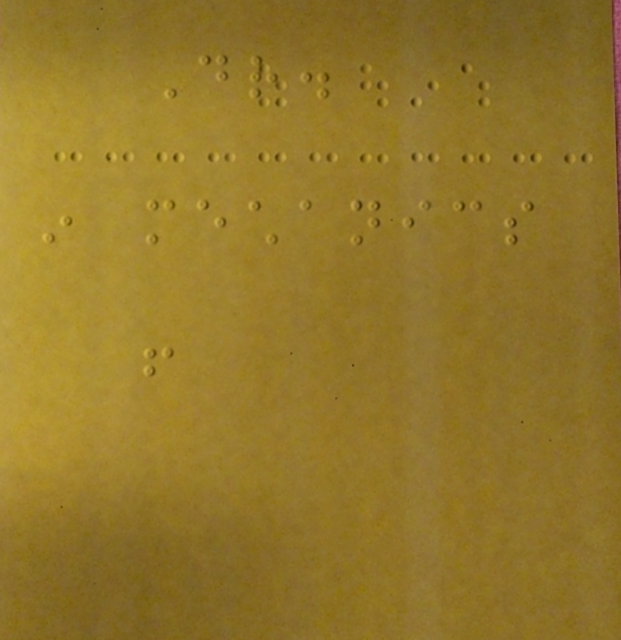Dr.
in mechanics
from
